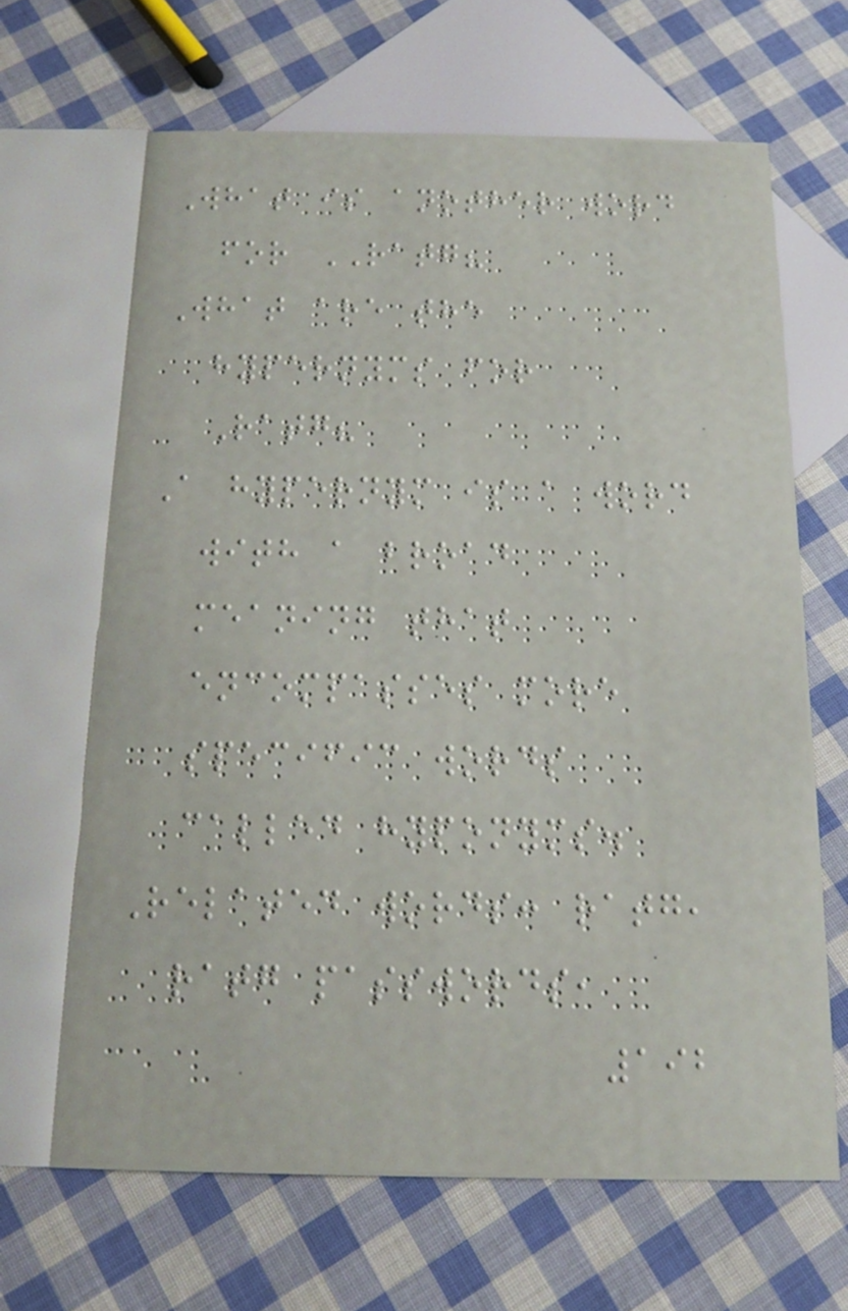What is another word
for RATG?
What are the
hypernyms for
Ratg?
A hypernym is a word
with a broad
meaning that
encompasses more
specific words
called hyponyms.
Related words: ratg,
ratg passwords,
192
